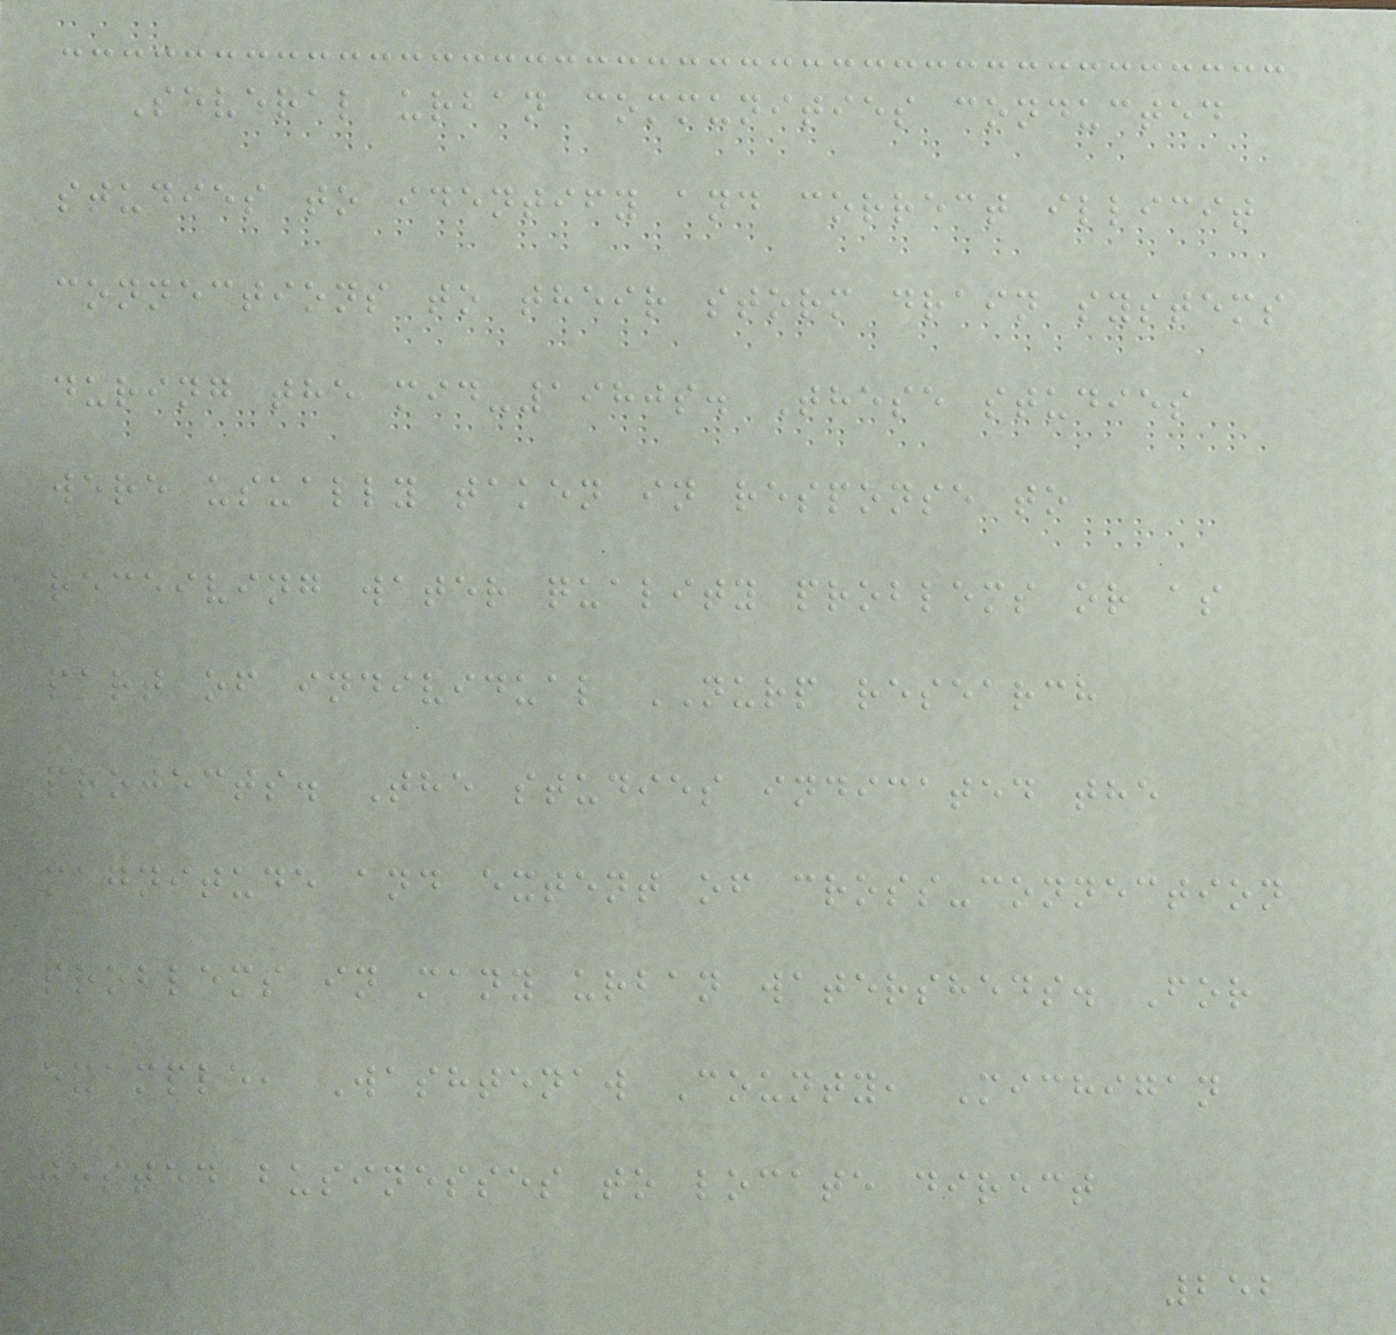Several urban communities conducted
studies to identify and correct illicit
connections to their storm drain systems
during the mid-1980s. These studies
were usually taken in response to
receiving water quality problems or as
part of individual NURP research
projects. The studies indicated the
magnitude and extent of cross-connection
problems in many urban watersheds. For
example, Washtenaw County, Michigan
tested businesses to locate direct
252
